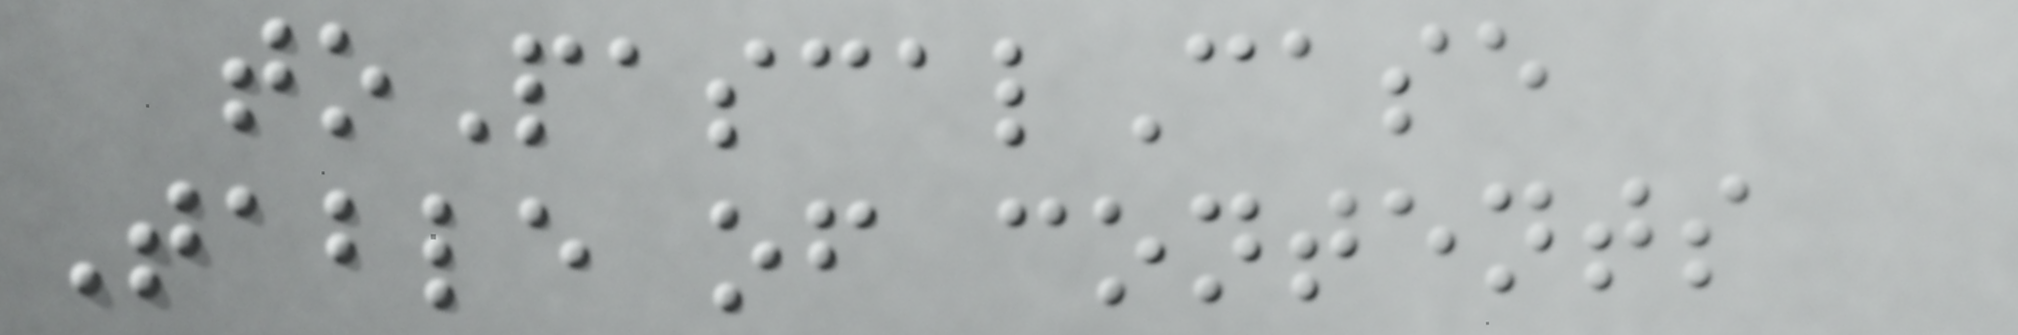toPascalCase
Table of contents
